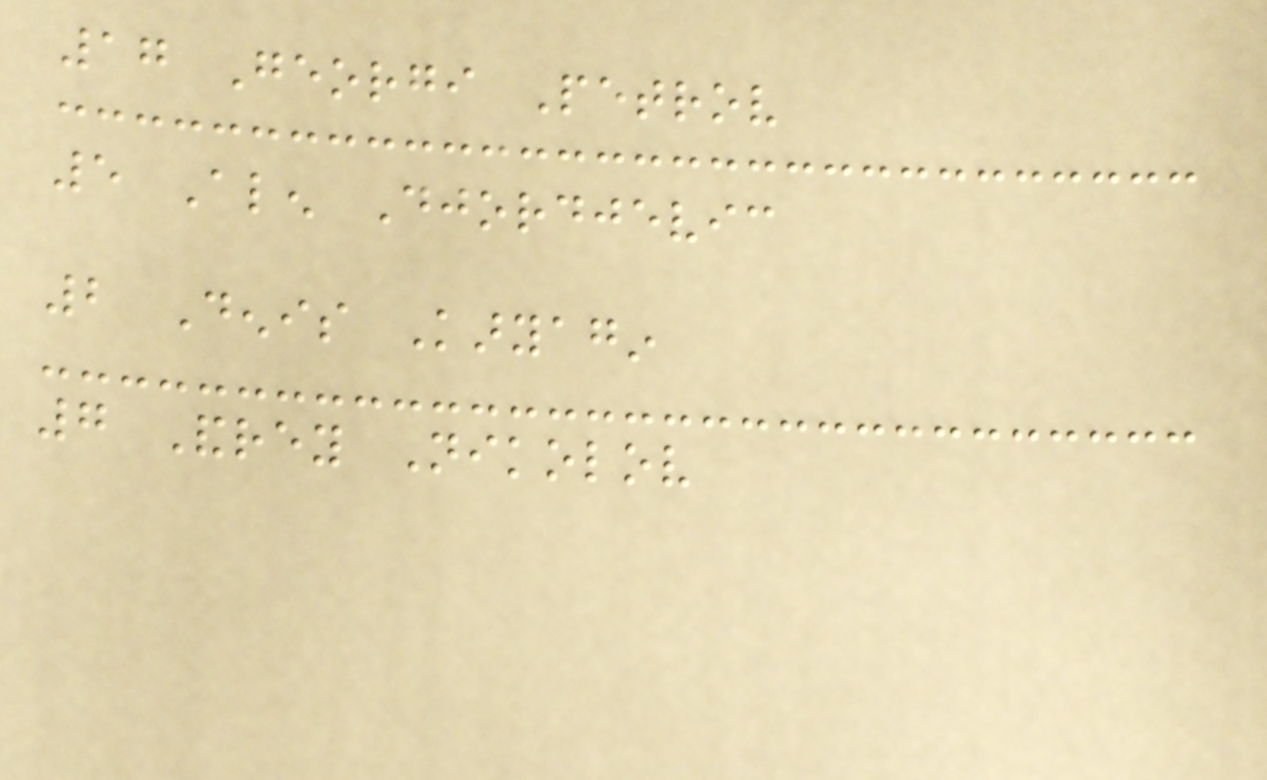17 Georgi Petrov
5 Alen Djordjevic
2 Denis Karyagin
7 Andrey Nikolov
